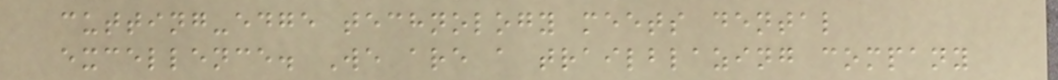cutting-edge technology meets dental
excellence. We are a trailblazing company
